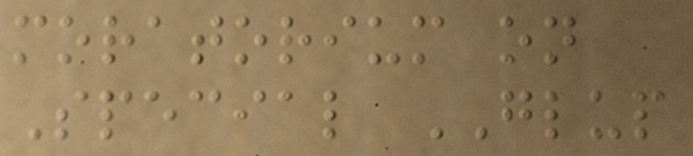moratorium on
Special GLUP
